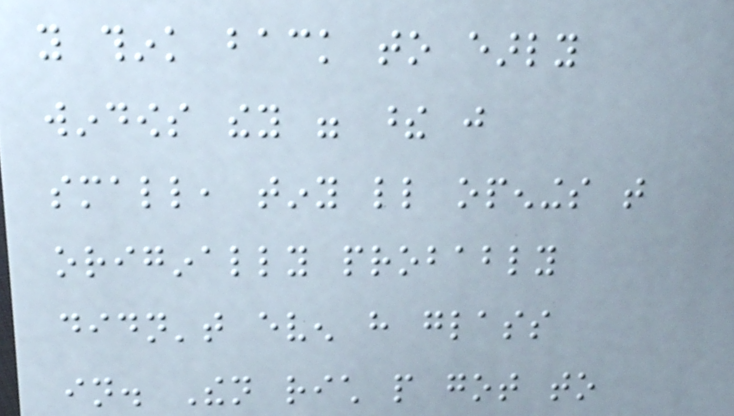you think back to early
windows they were these just
small, tiny little openings that
originally probably
didn't even have glass
in. Then rich people got to
